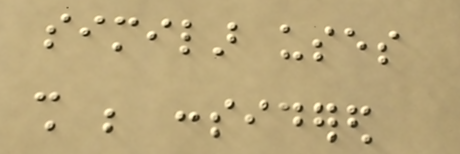similar uses
shall be considered
